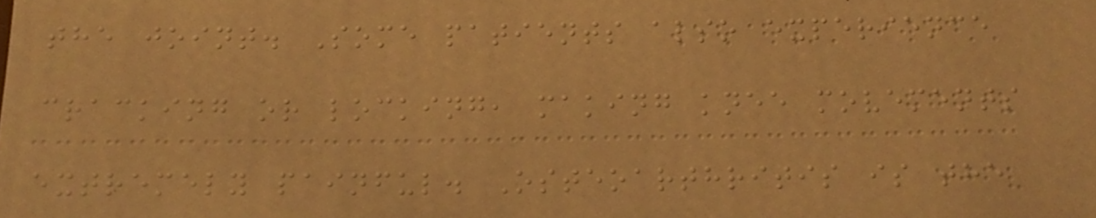the joint. Some patients also experience
cracking or locking, making knee movements
extremely painful. Osteoarthritis is the
